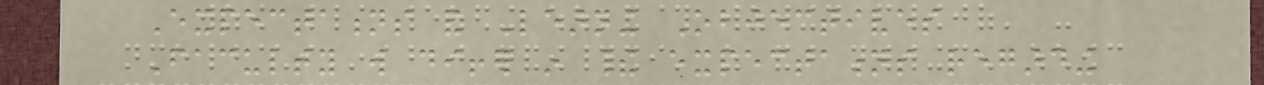Expectations and Learning Objectives
Faculty will differ in their expectations regarding
